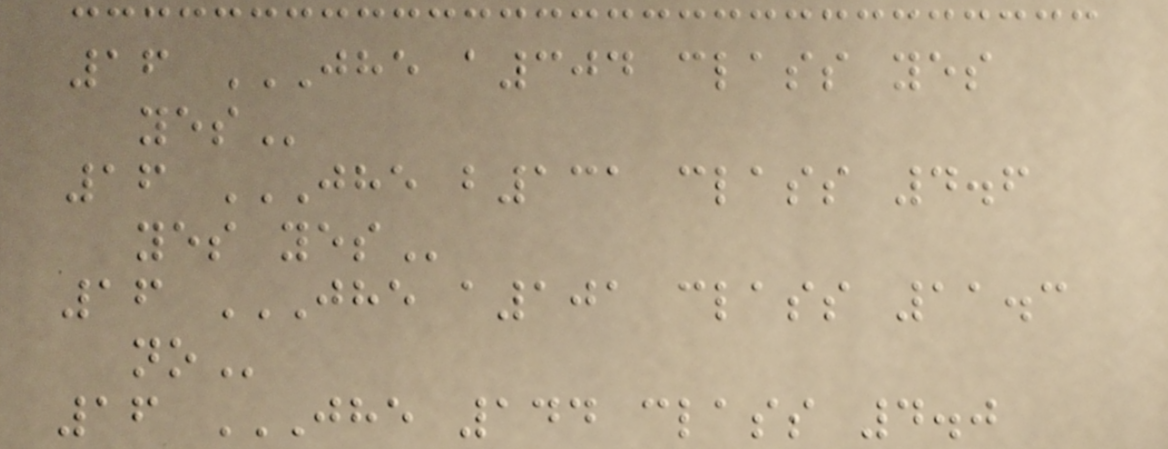16 JHE A304 CLASS YES
YES
16 JHE B131 CLASS 4.6
YES YES
16 JHE A101 CLASS 11.3
NO
16 JHE 144 CLASS 4.0
